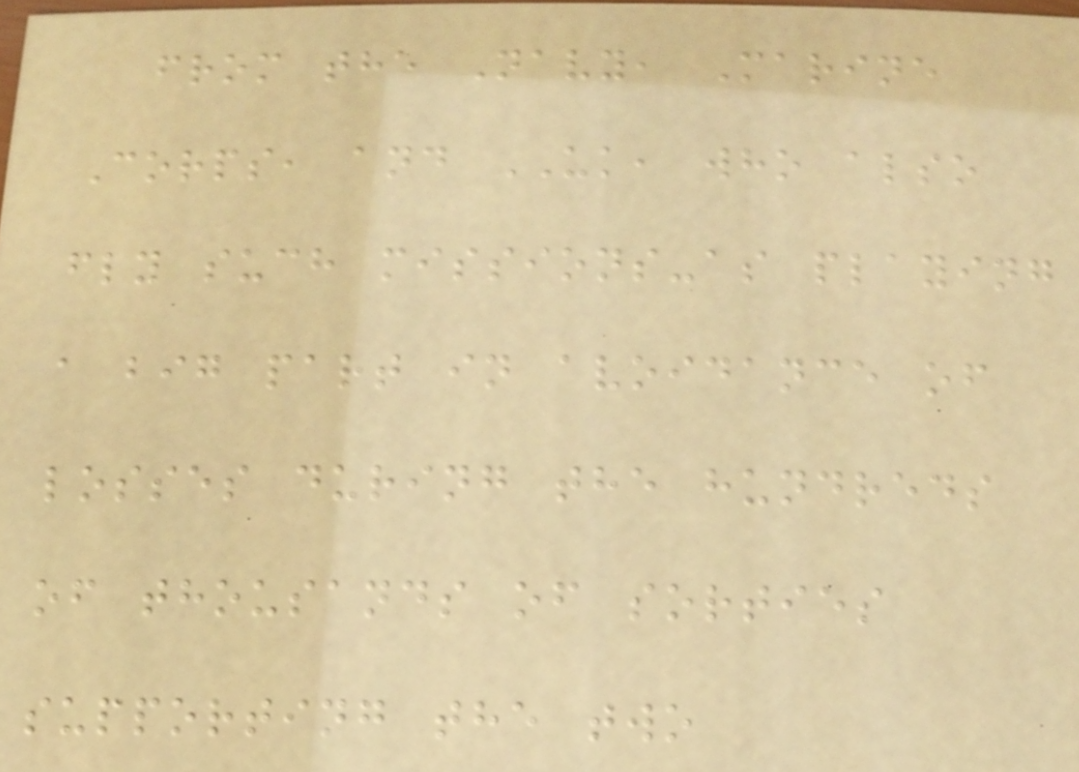from the Navy, Marine
Corps, and UK, who also
fly such missions-as playing
a big part in avoidance of
losses during the hundreds
of thousands of sorties
supporting the two
